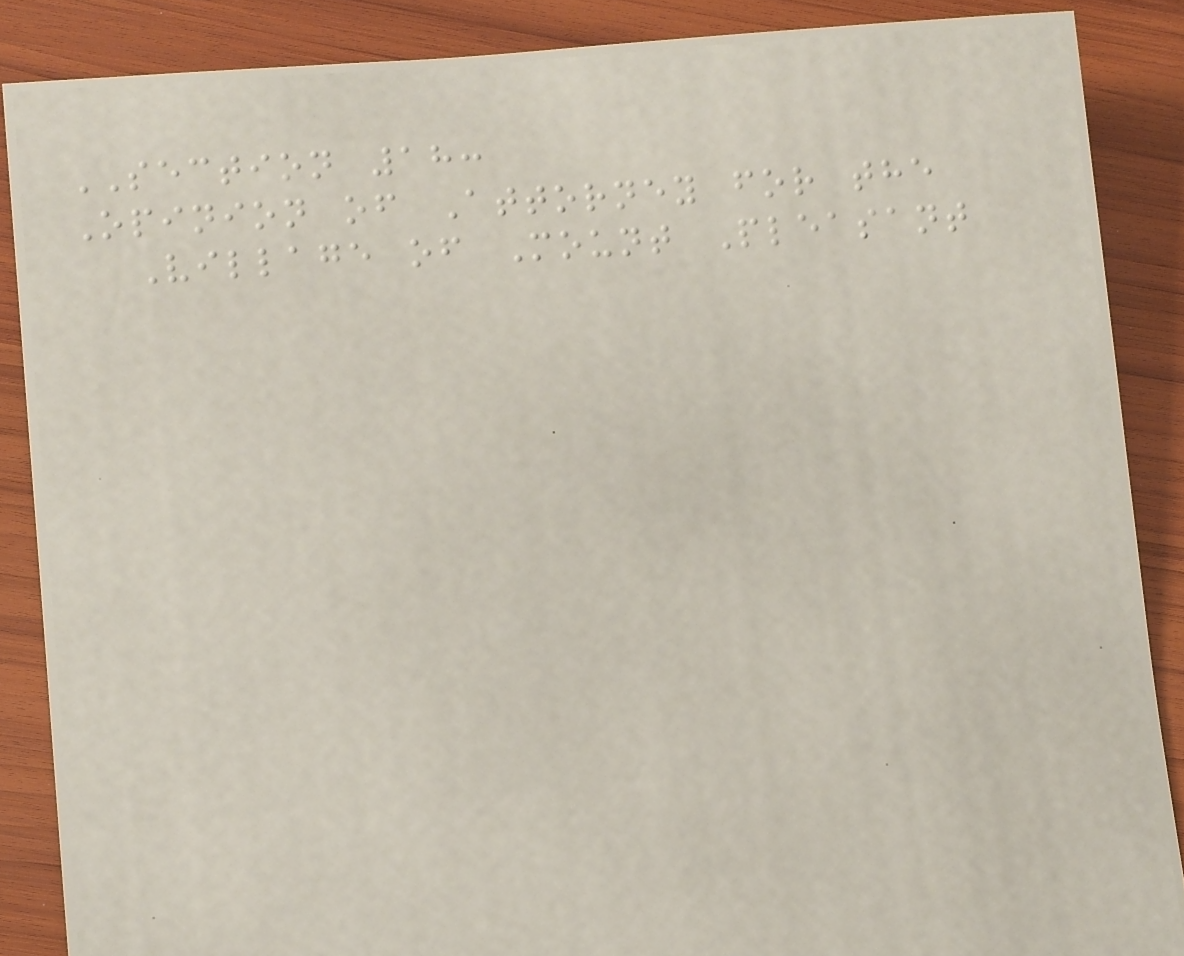SECTION 18:
Opinion of Attorney for the
Village of Mount Pleasant
